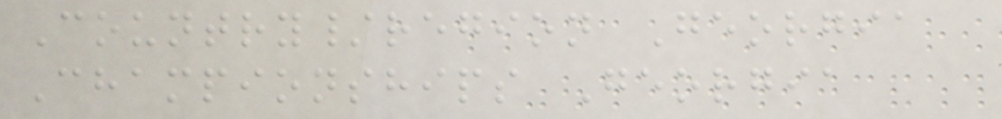Country/region Georgia
Championships Georgia
